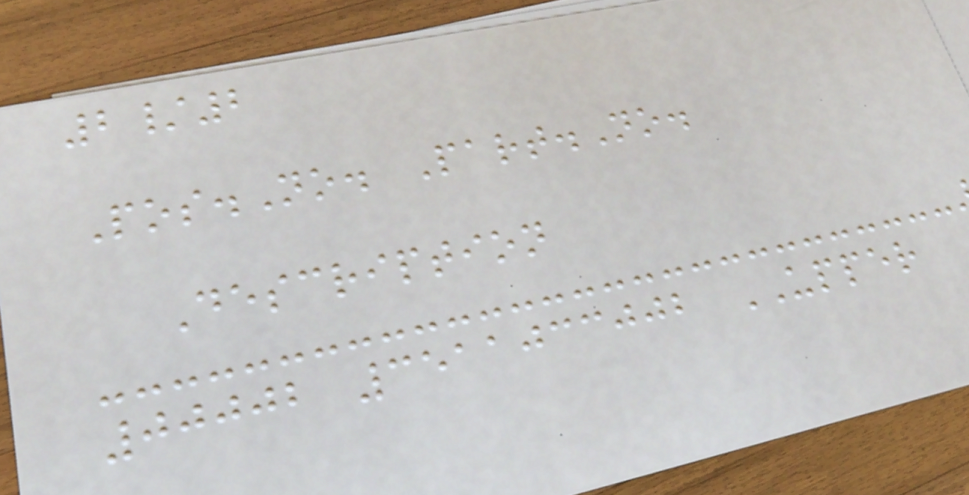2/2
Pos.No. Part.No.
Description
00002 3511033002 UPPER
